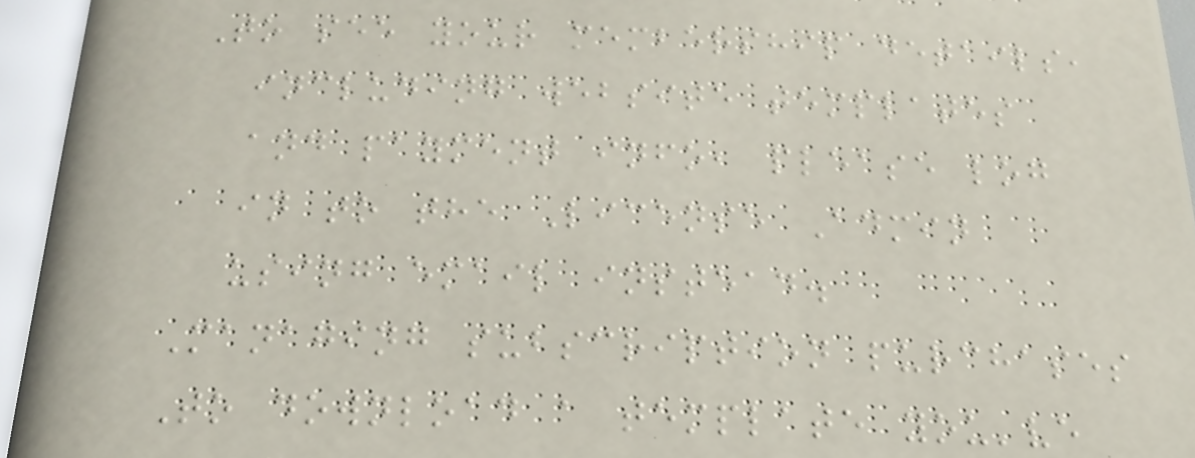To see your membership details,
including website templates
and payment info, please log
in to the License Admin
using email instead.
Managing subscription purchases
To download a template you've
